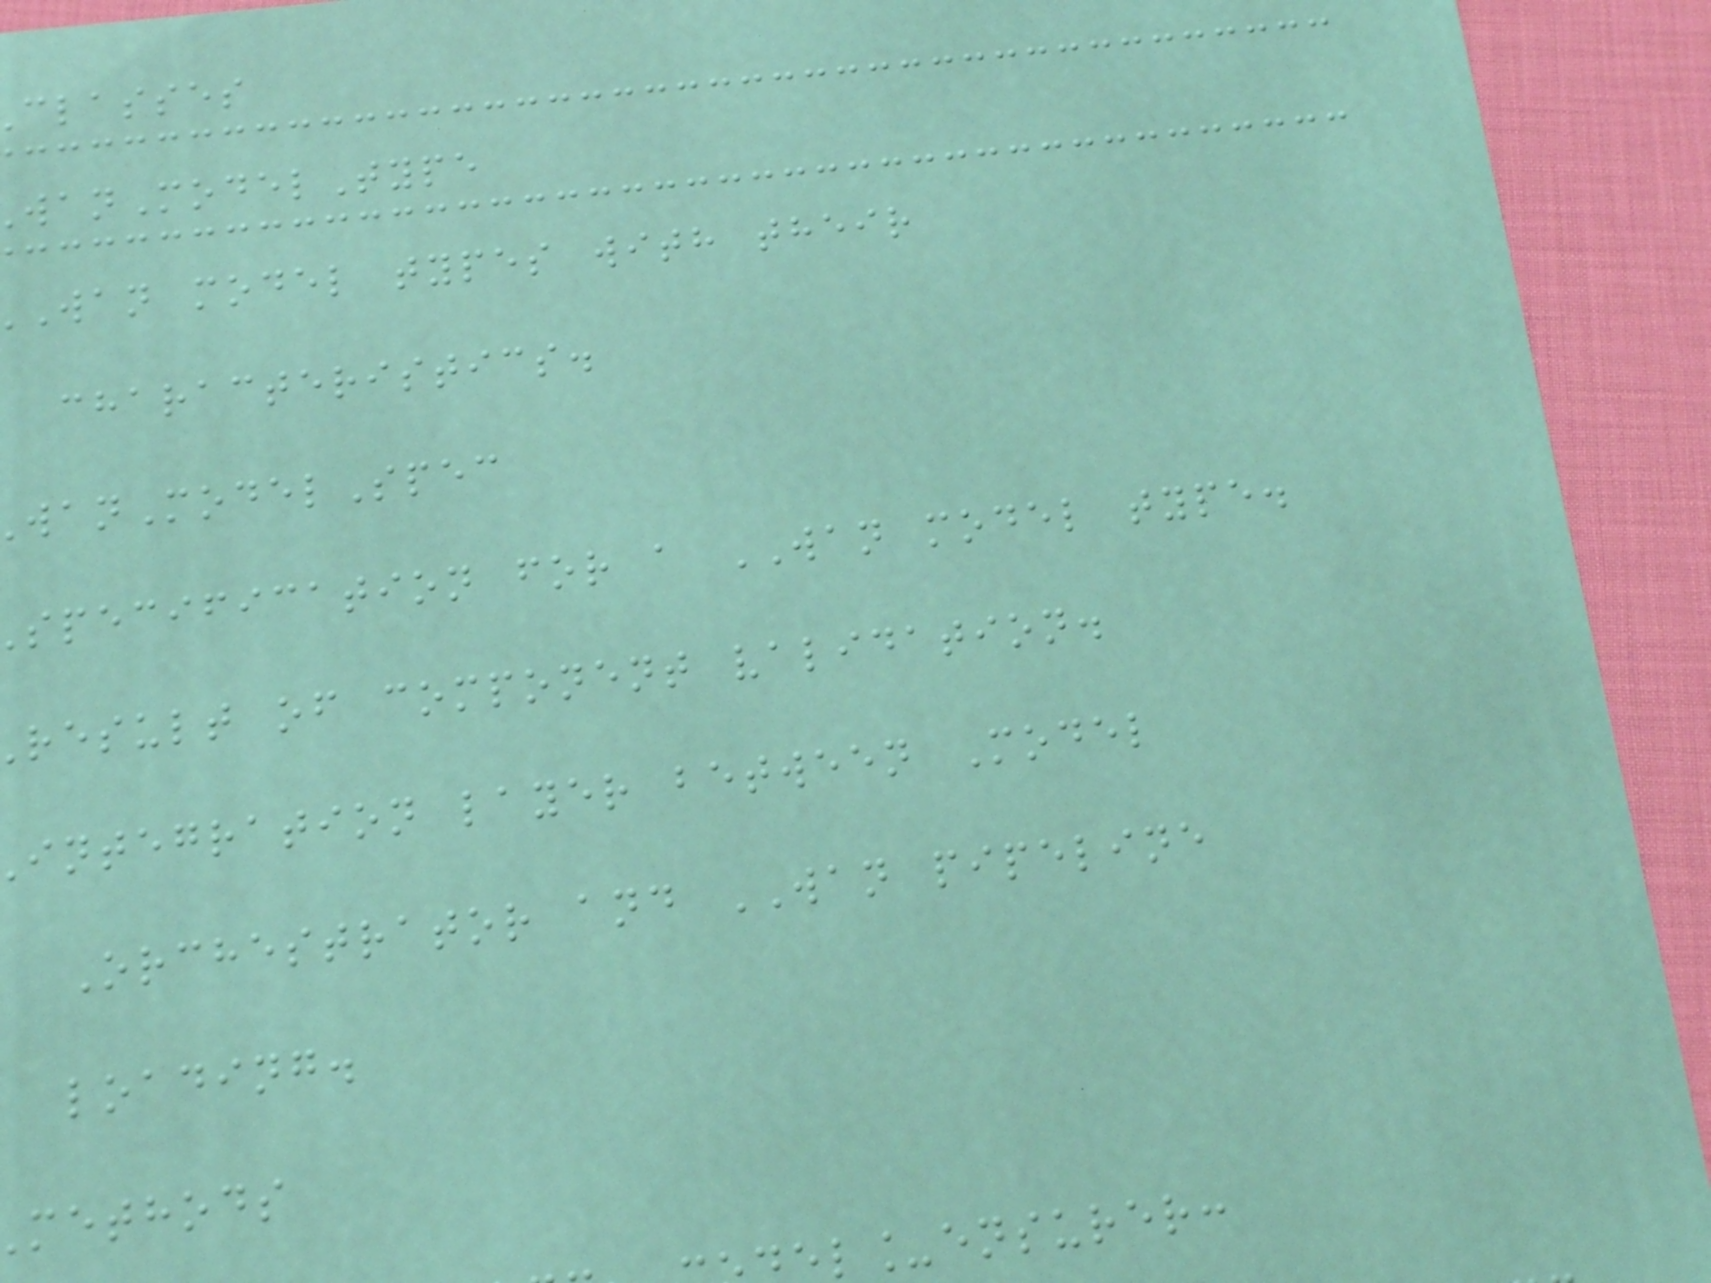classes
anModelType
wan model types with their
characteristics.
anModelSpec
specification for a WAN model type.
result of component validation.
integration layer between Model
Orchestrator and WAN pipeline
loading.
methods
l_ensurer:
